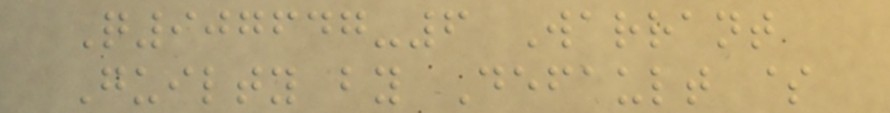Q907647-6 Warrant
Guilty by Default $
